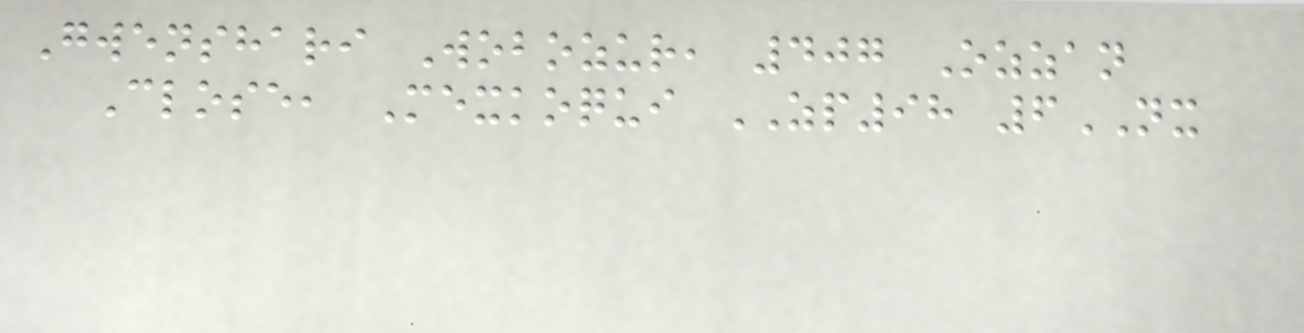Gwenshari Wobozur, 407 Ozzan
Close, Mexkoqui ZP98 6NX
